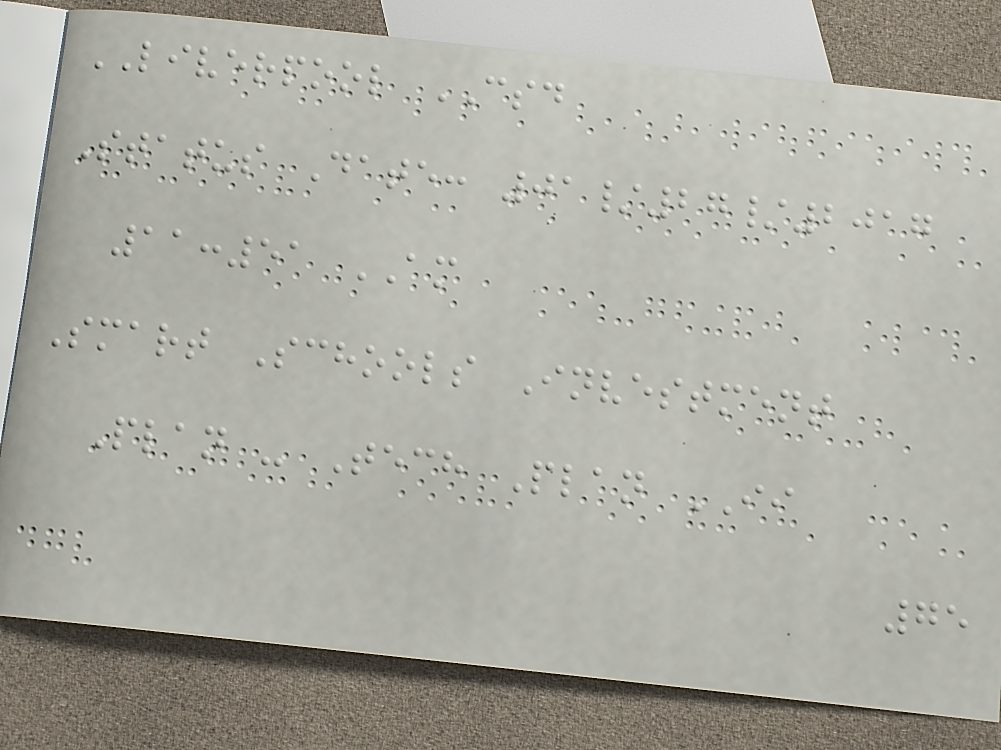LIVERPOOL CSD
Status Date: 01/27/2017
11:51 AM
Smart Schools Investment
Plan - Tech Plan II
75
